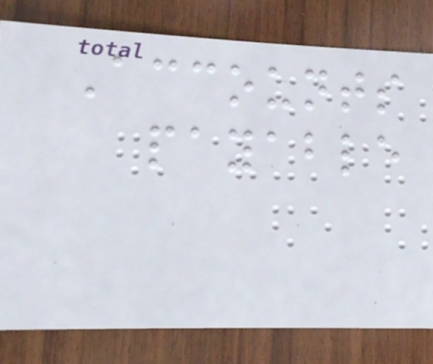Accounts
payable
